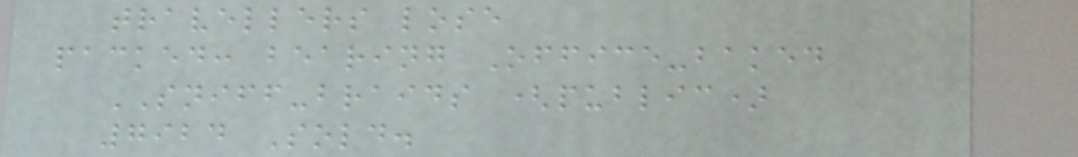travellers lose
packed: bearing Office-baked
SNIFF-braids (public)
7924 Sold.
